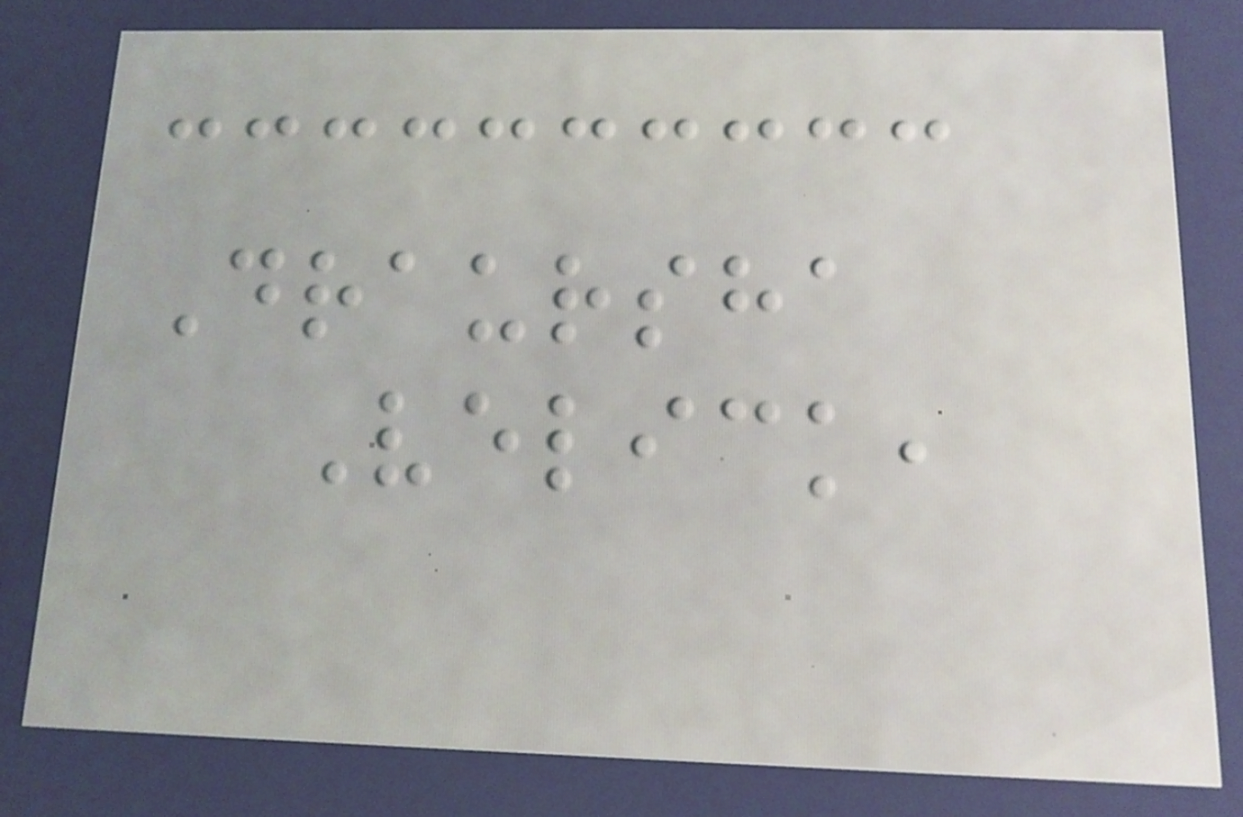Draursha
Velick,
